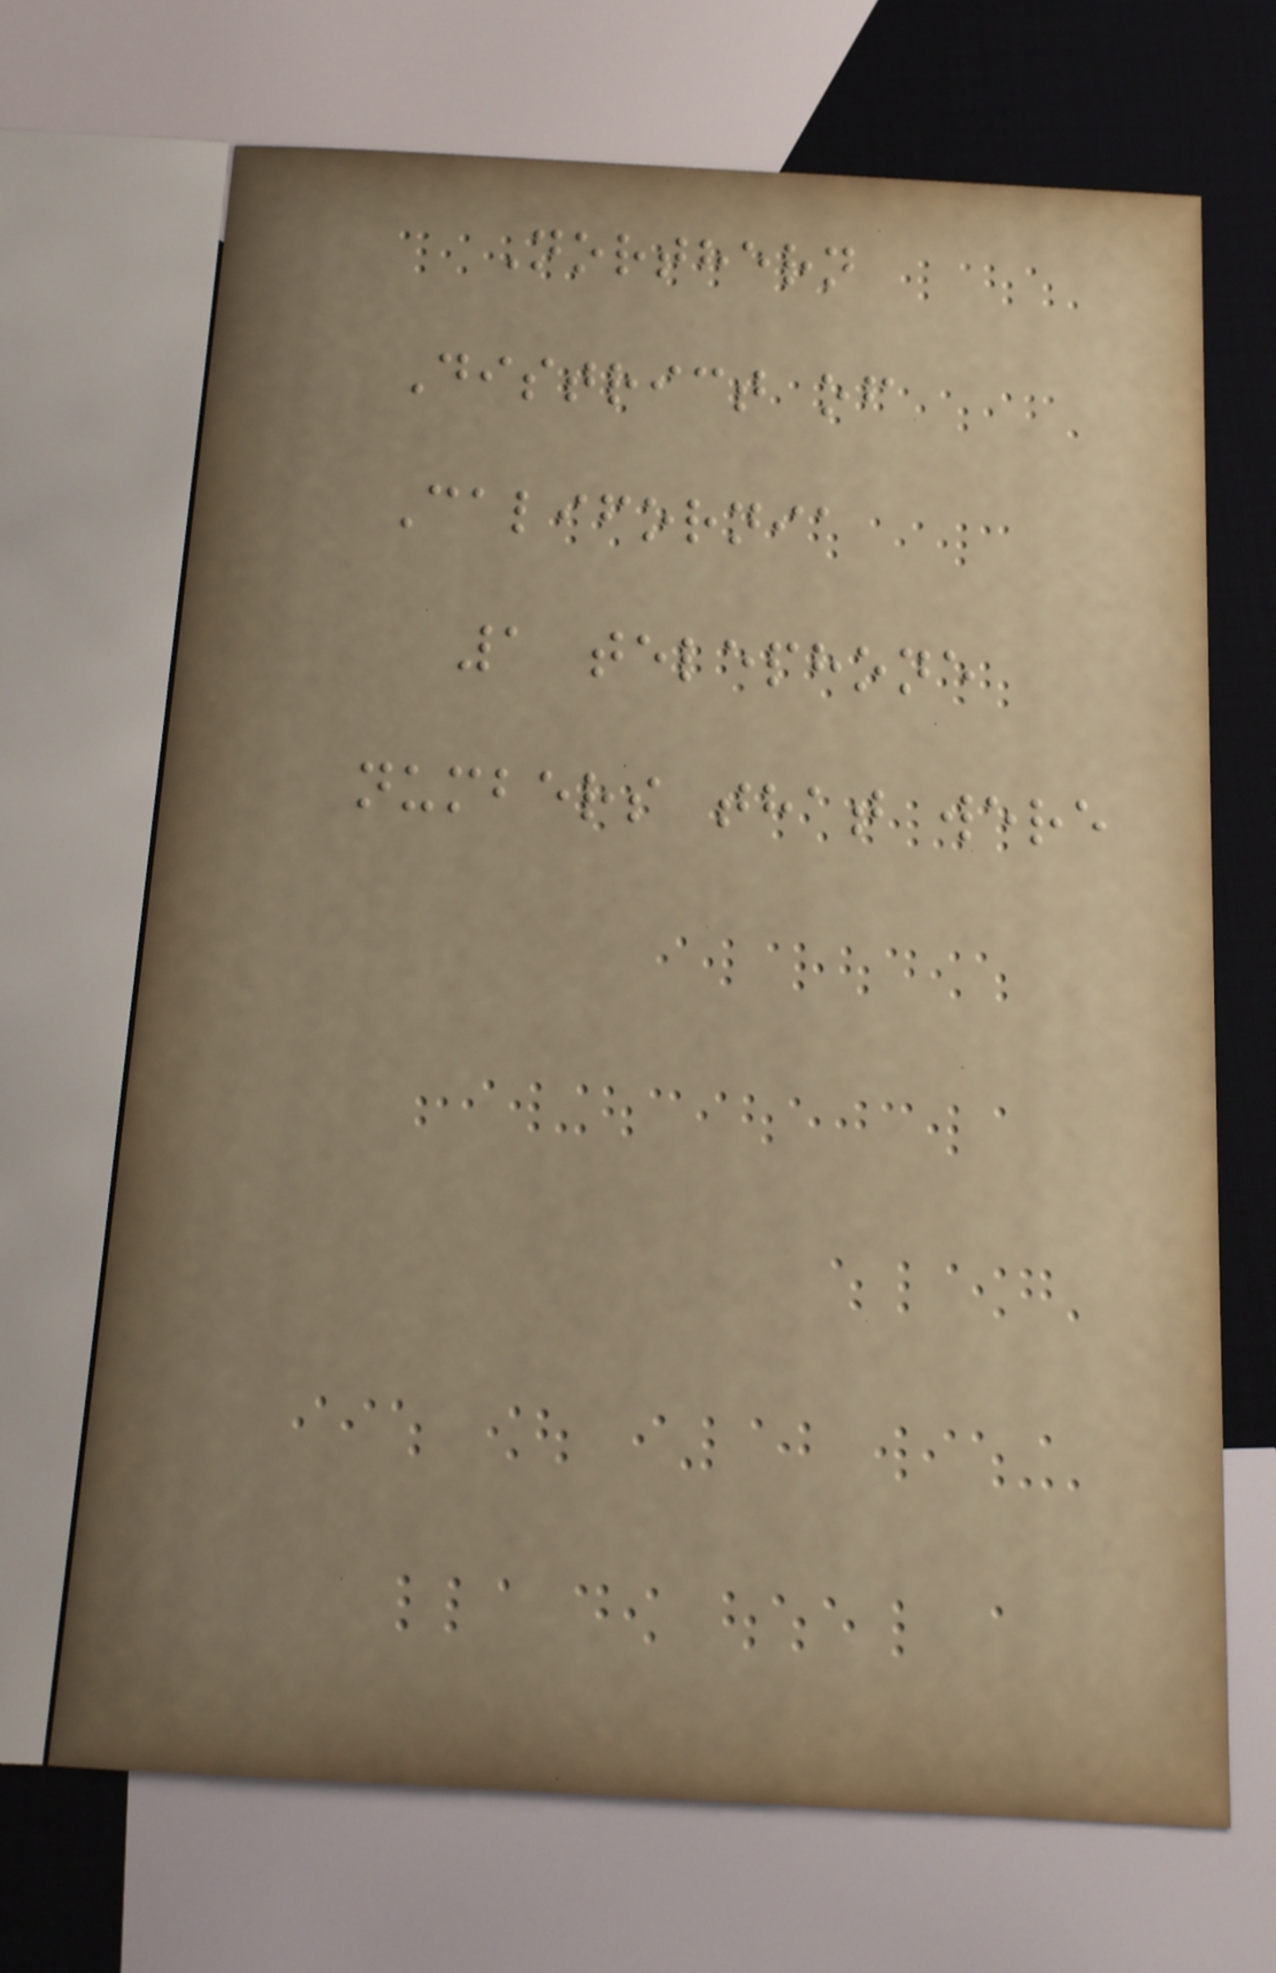Northern
District of
California
1 telephone
numbers that were
